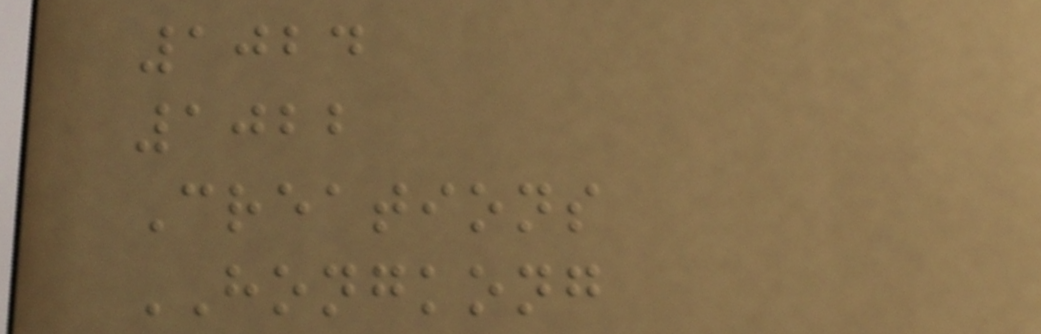1024
1022
Creations
HONGKONG
